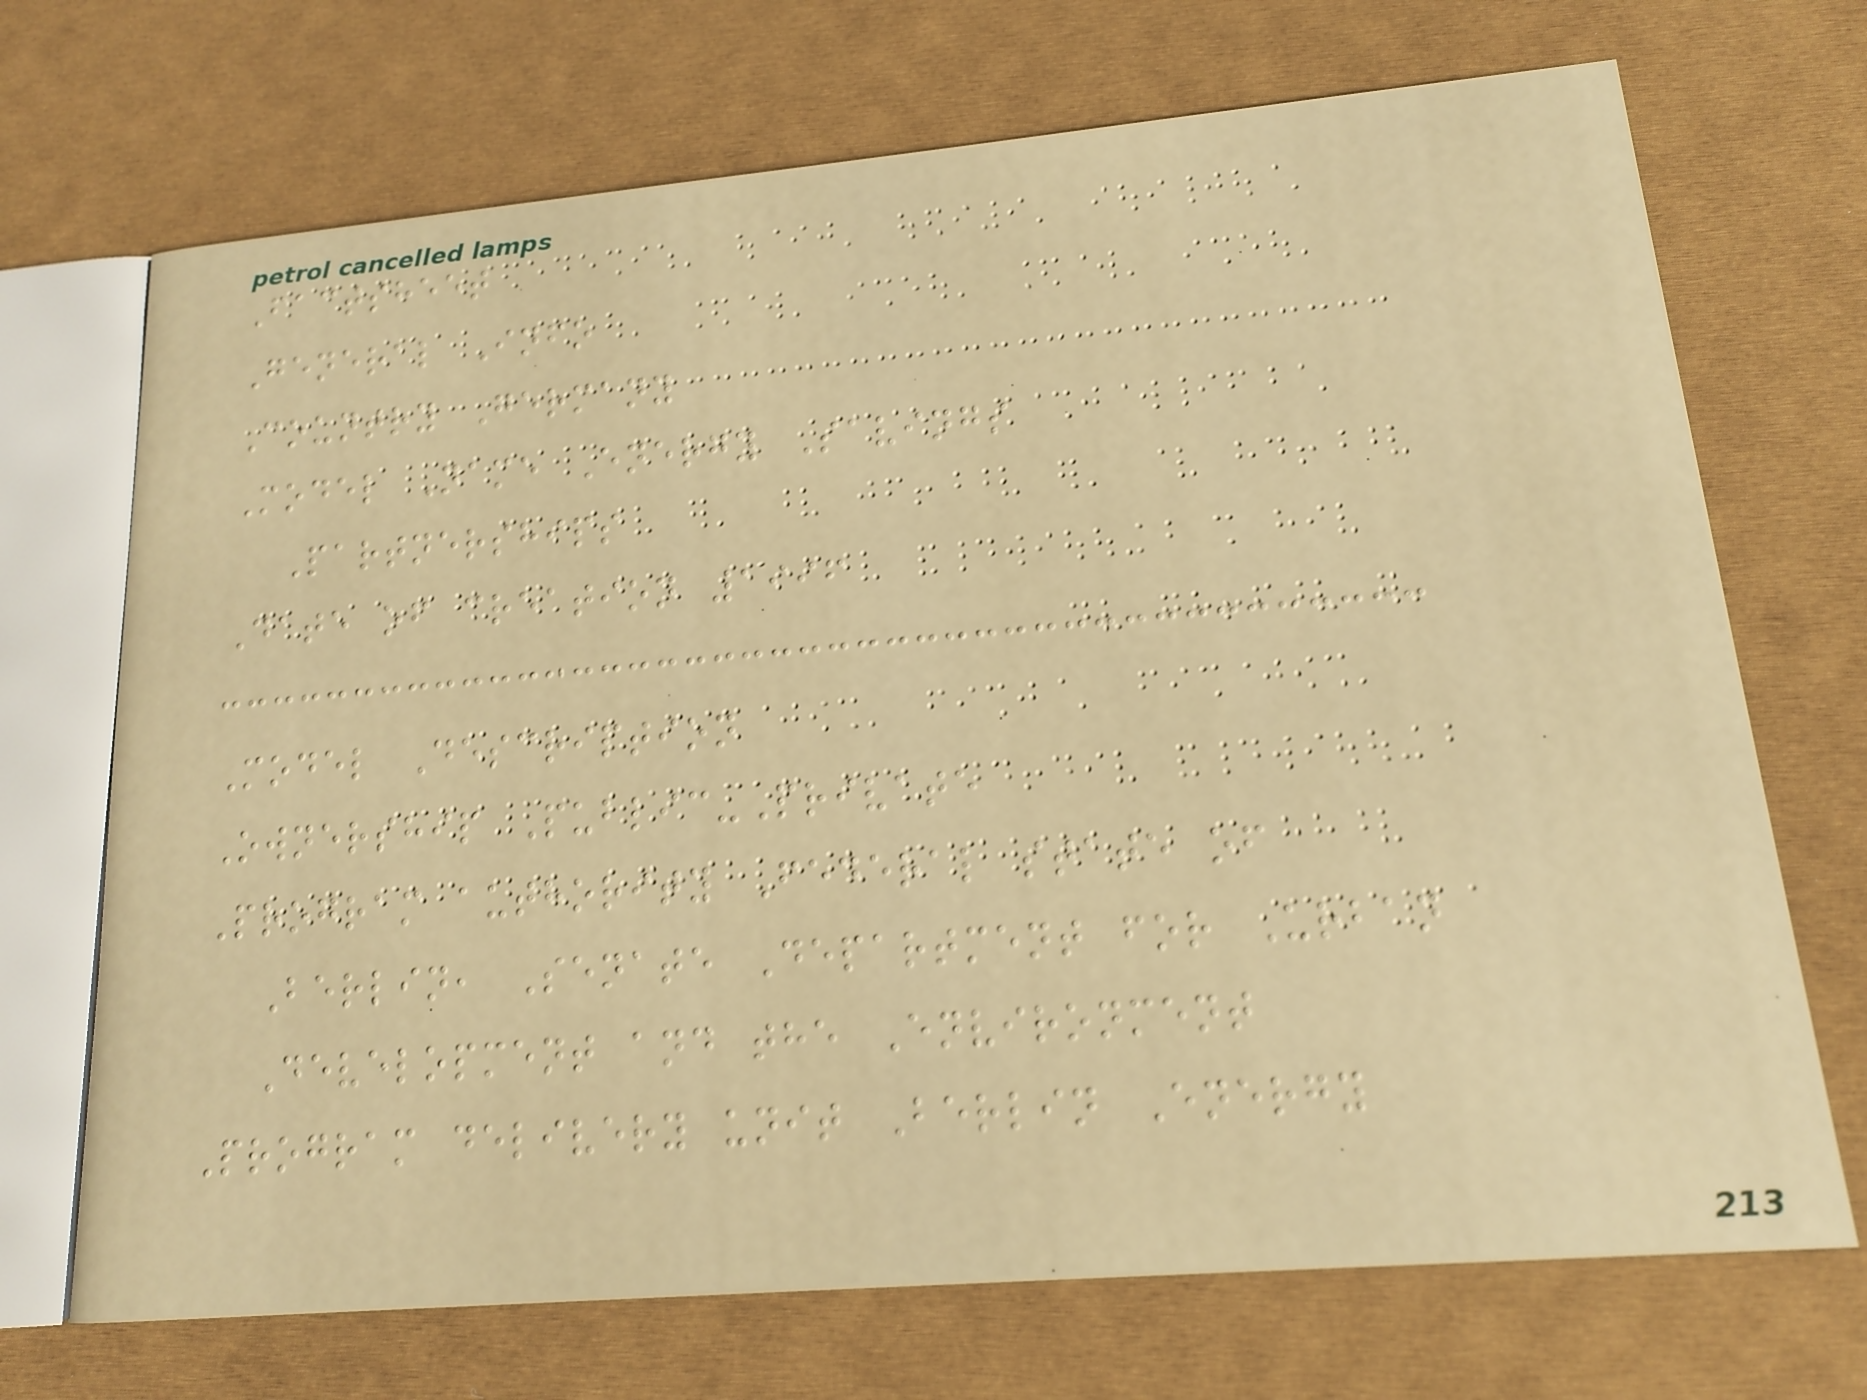Factsheet
General Info
Country Germany
Model Name Energy Savings
Partnerships
Date of creation 1996
Model Description
Ownership Public-Private
Program authority Federal state of
Berlin, Senate Department for Urban
Development and the Environment
Program delivery unit Berlin Energy
